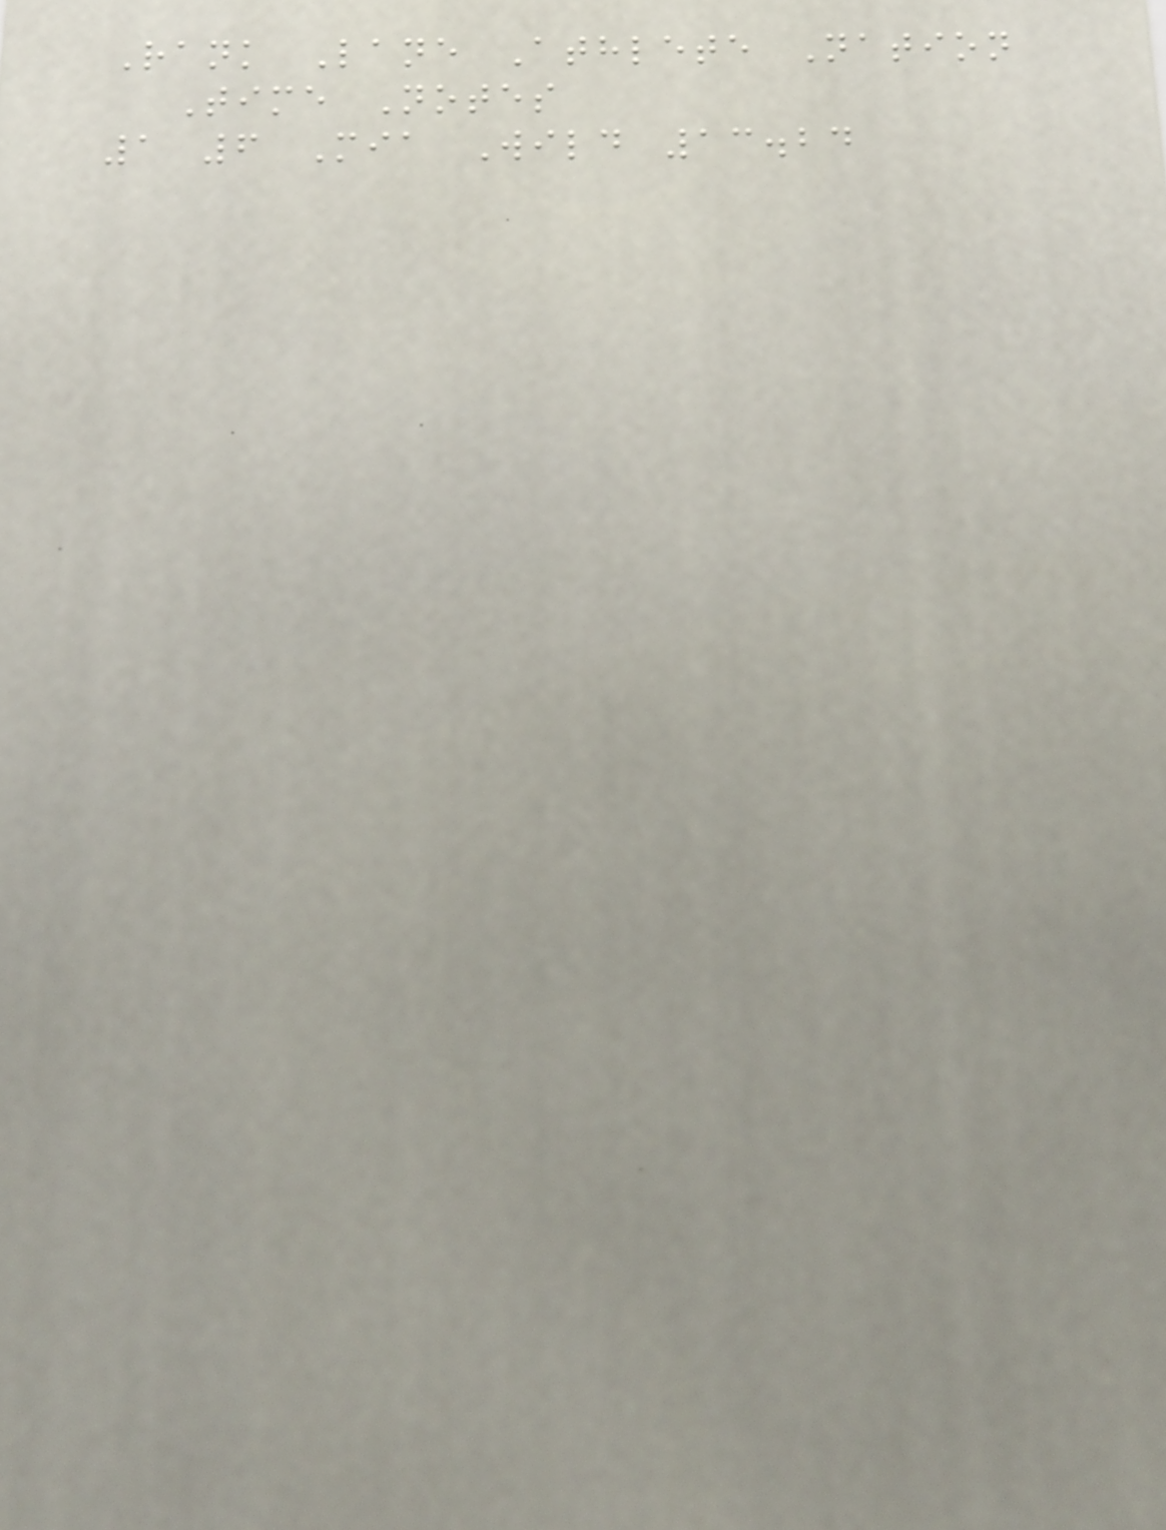Rank Lane Athlete Nation
Time Notes
1 6 Mia Wild 13.24
